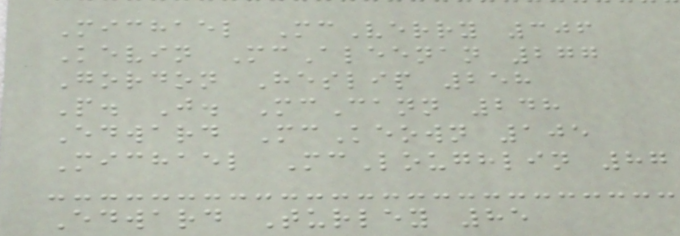Michael McVerry 306
Kevin McAleenan 277
Gordon Heslip 258
P. J. McCann 248
Edward McKeown 105
Michael McLoughlin 87
Edward Turley 85
